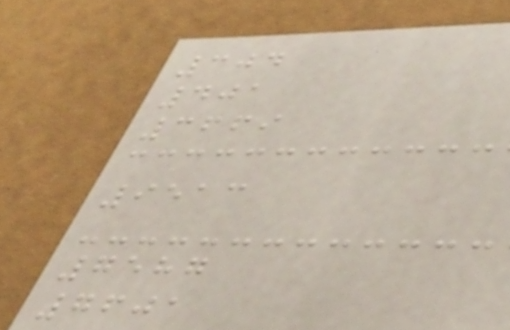304
401
3669
9513
7587
7601
